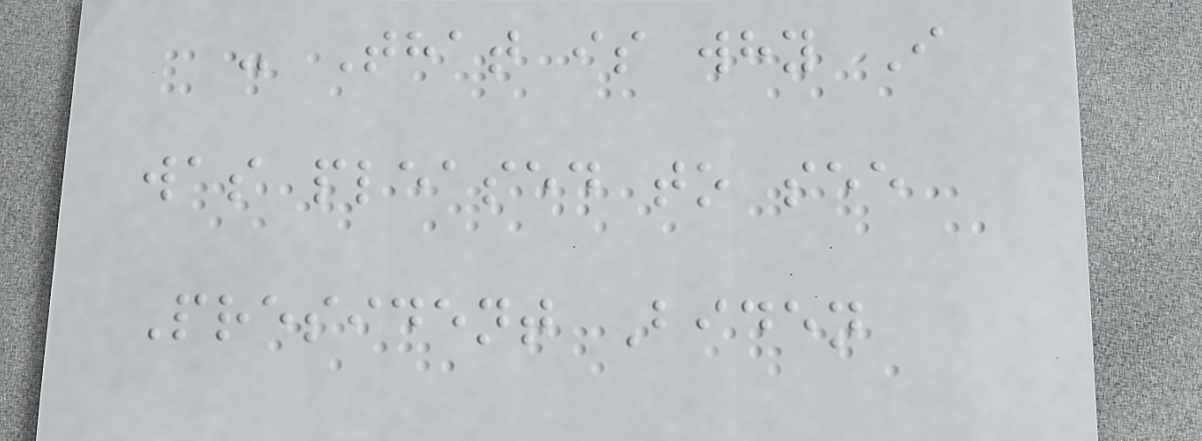- That is why I
was pleased to see
President Biden
